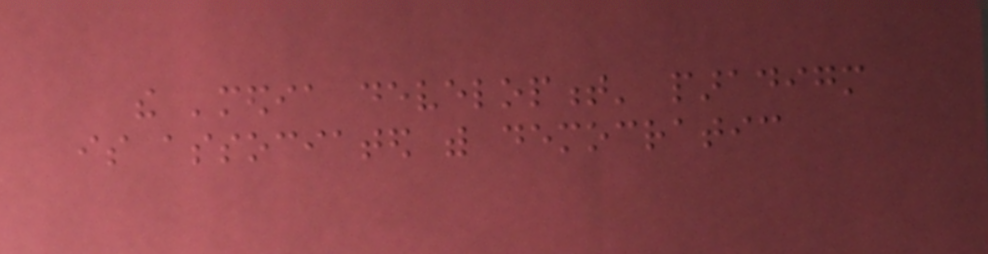the 'media development' paradigm
is associated with democratic
